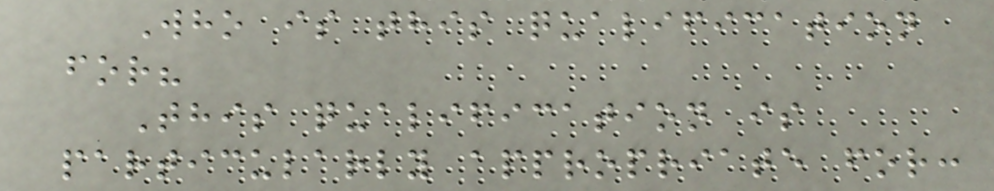Who is this qualification
for?
This qualification is
particularly appropriate for:
